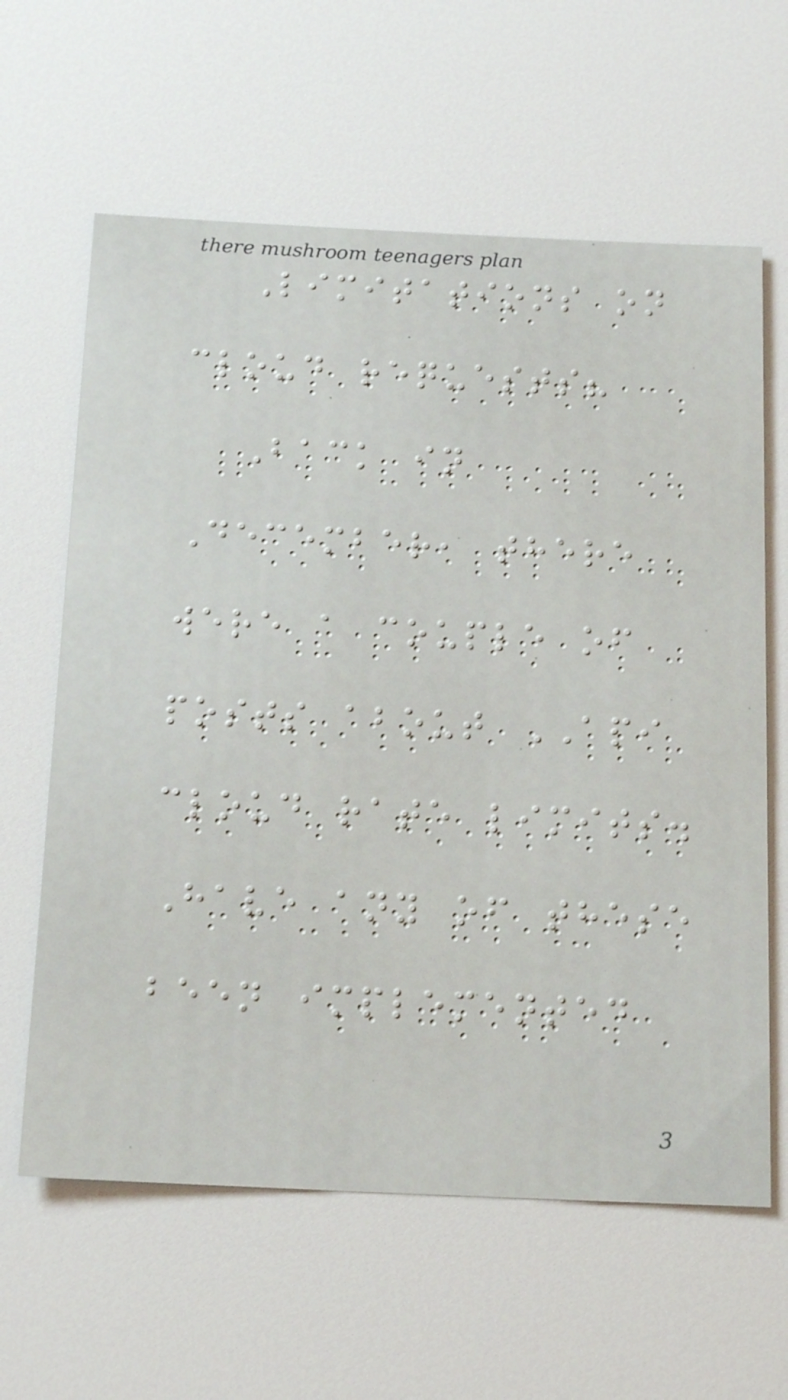Limitations on
cloud requests?
Back in
December, there
were a couple of
posts about API
cloud rate limits.
Have any of these
been implemented
